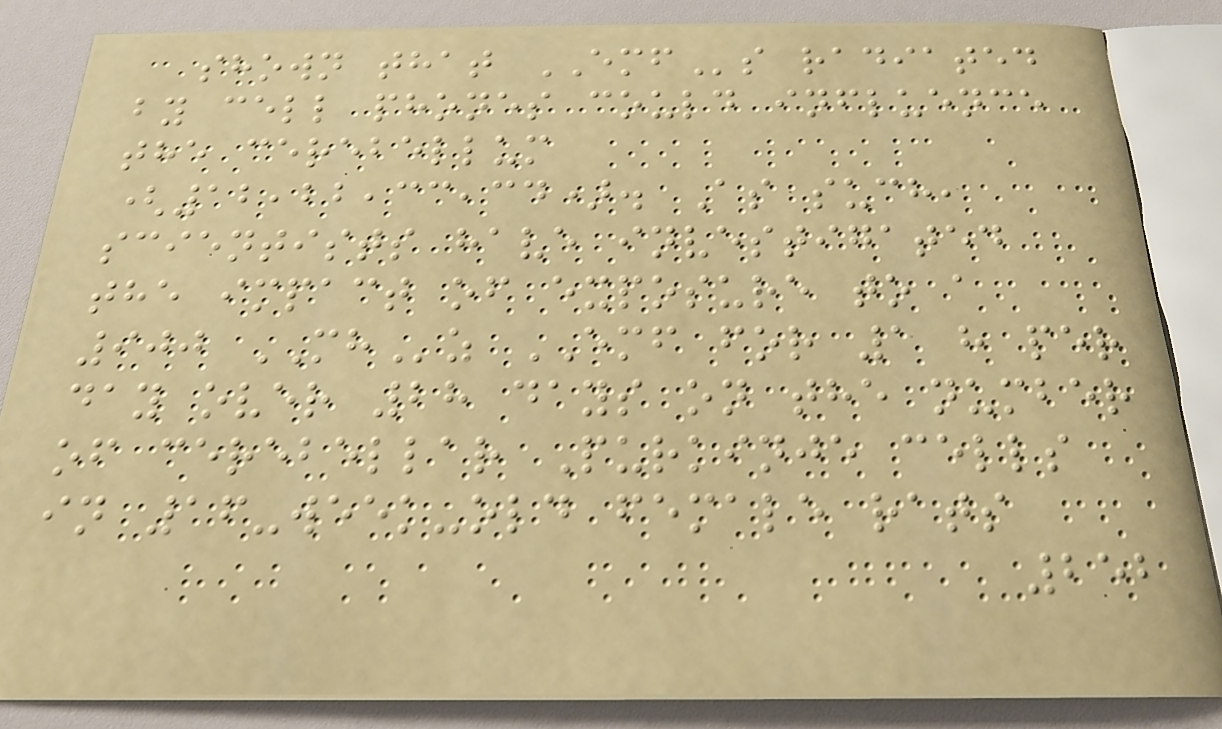shown that EMFs radiated
by cell phones could influence
the cerebellum
(12,22,33,34). As such,
scientists have investigated
the impact of exposure to a
900 MHz EMF for 1 h per
day over 28 days on the number
of cerebellar Purkinje cells
in 16-week-old female rats
252
